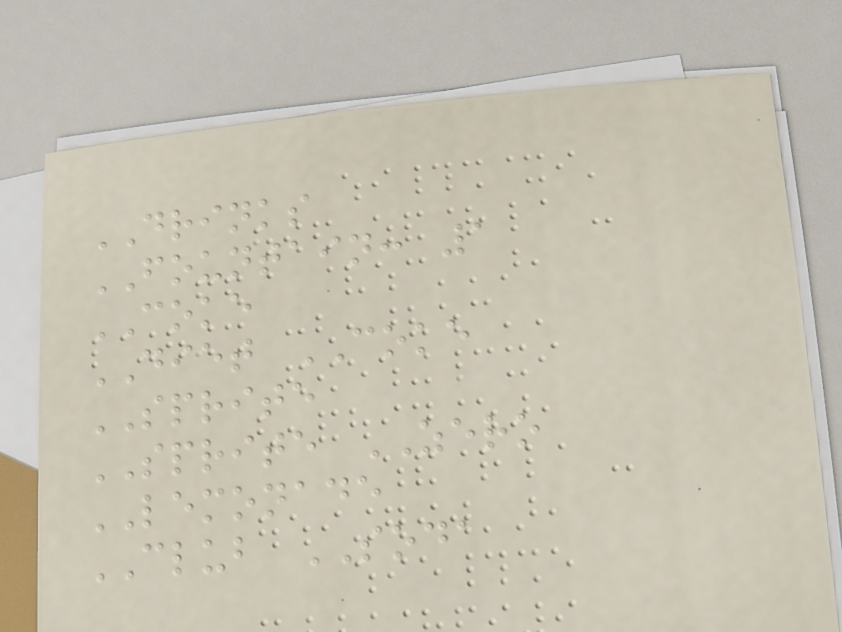DRINKS
FOUNTAIN: 1
COKE
DIET COKE
SPRITE
SPRITE ZERO
LEMONADE
CLUB SODA
